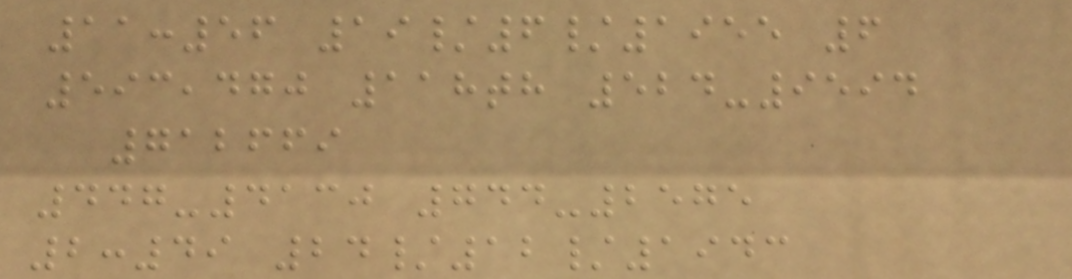11:56 19/6/1955 6
593,470 118th 524-9594
712669
447-4130 744-2575
2:49 24/12/1943
